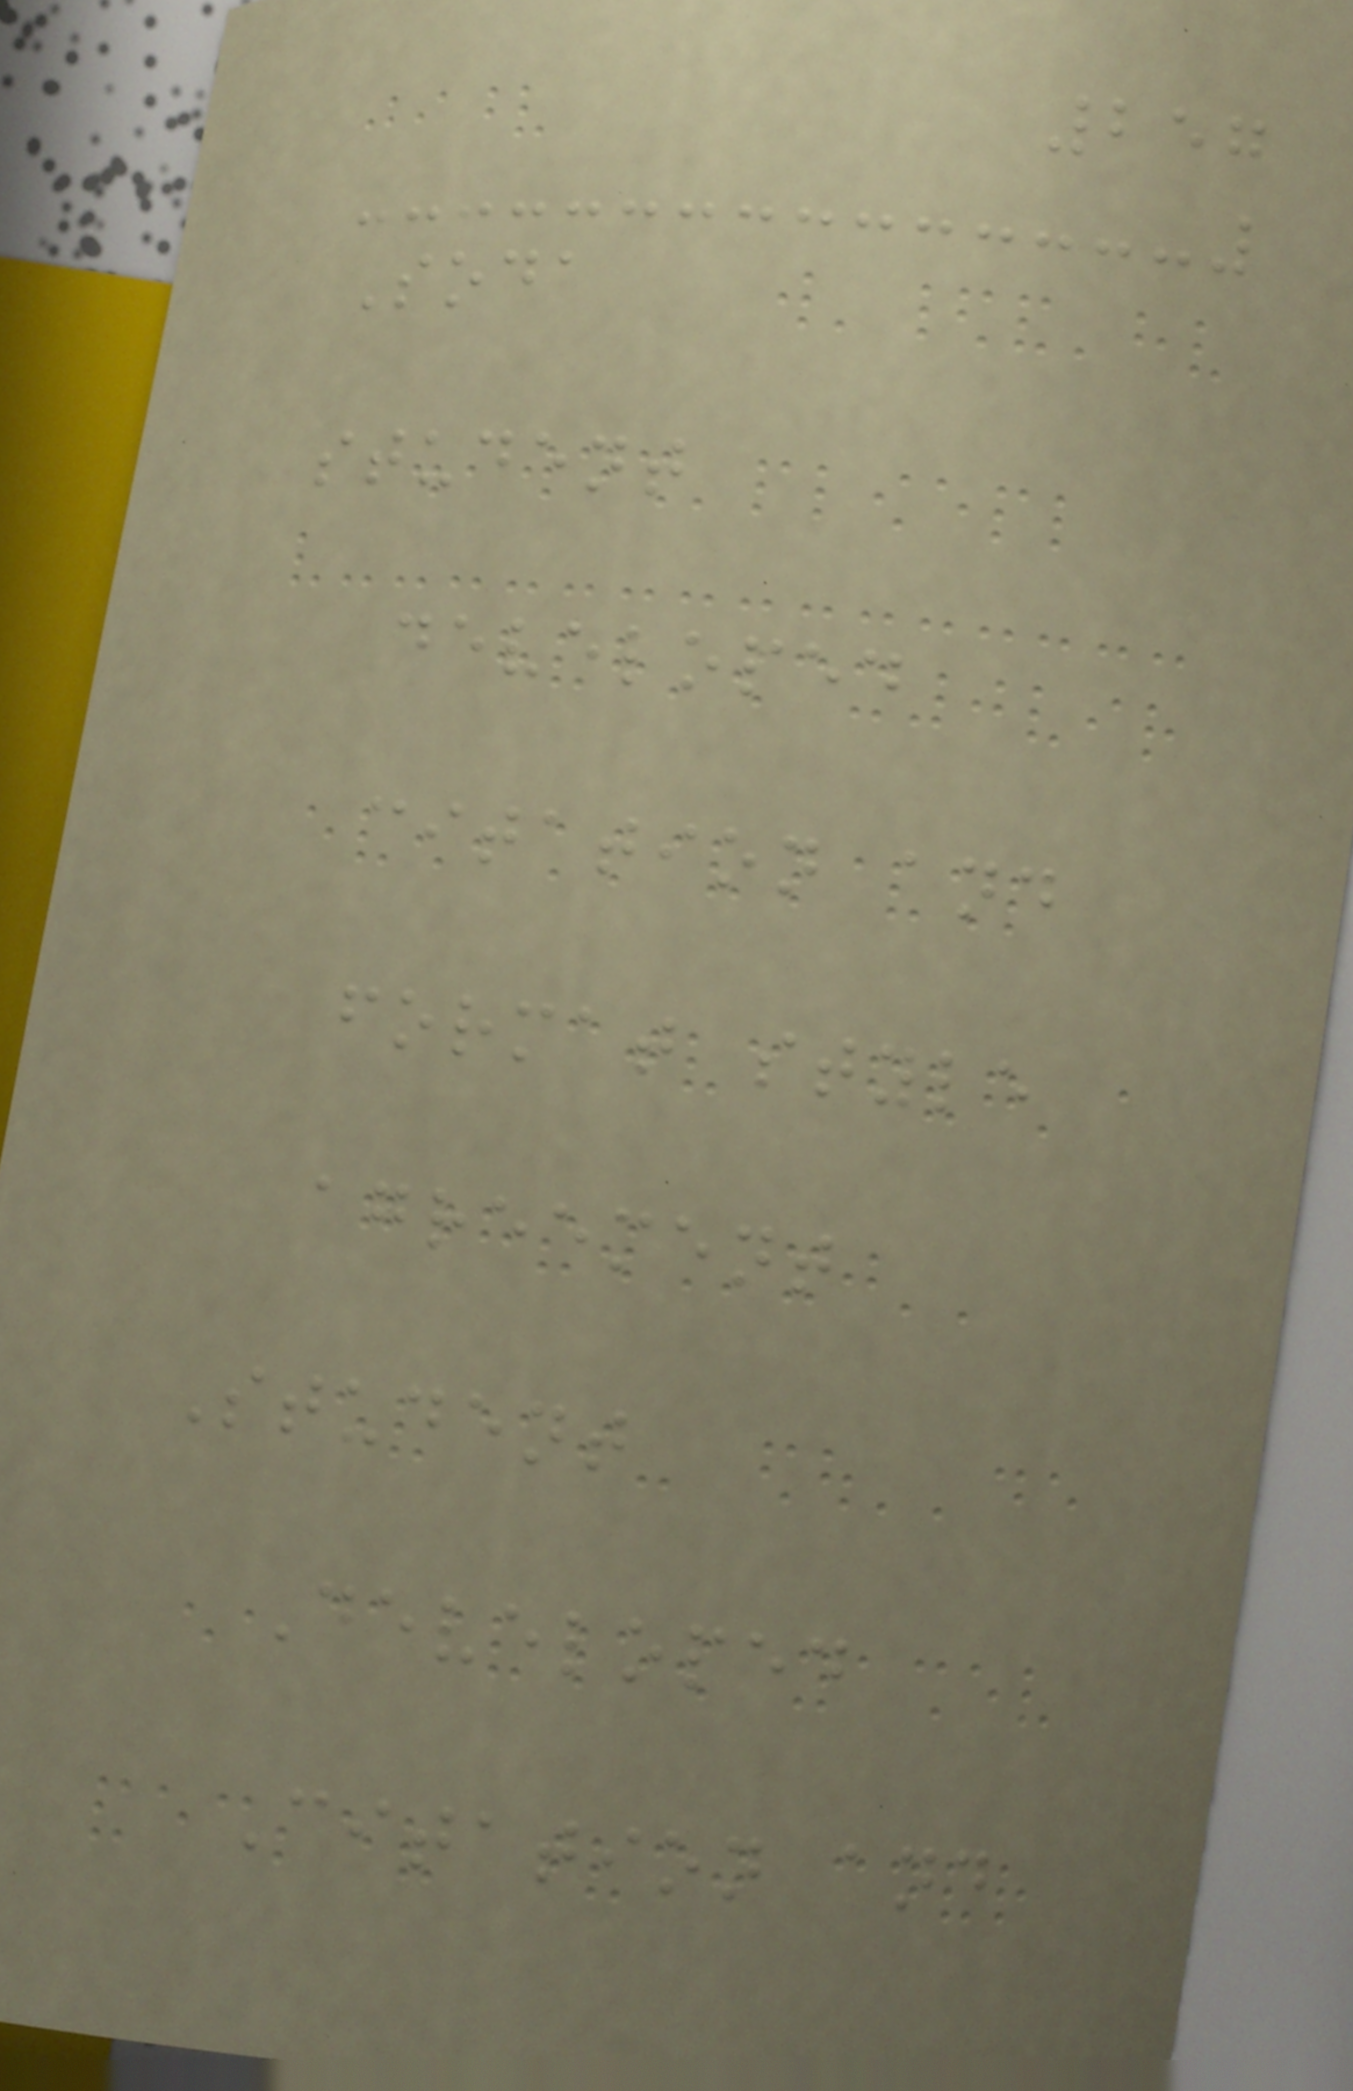257
Soda
student
developed
citation and
format style
agreement
Student
Developed
Citation and
